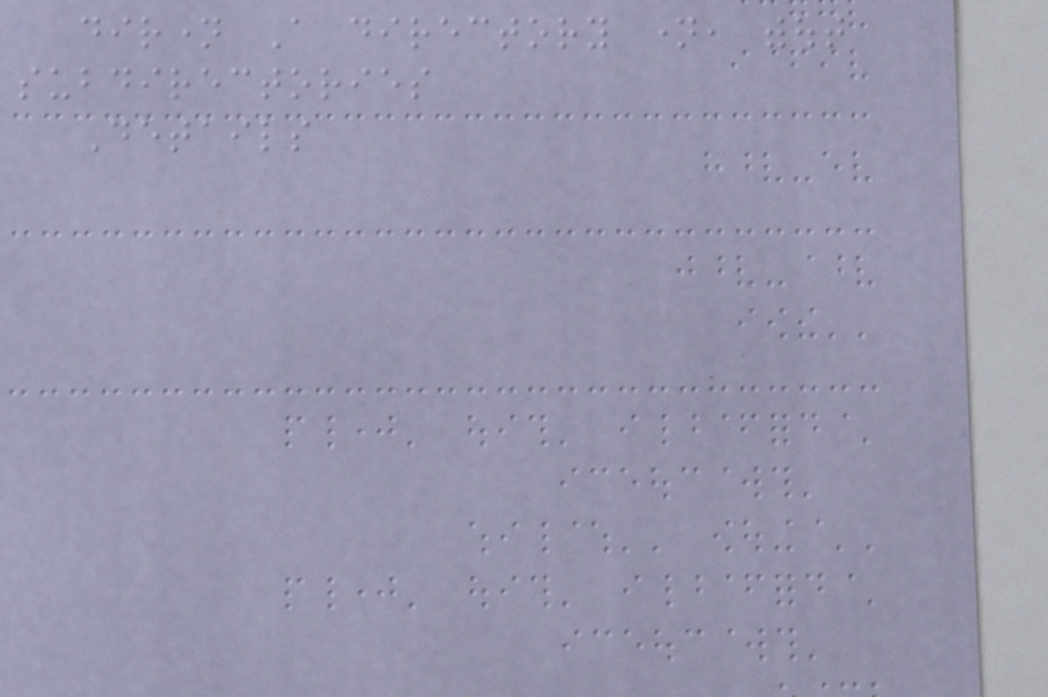dirname A directory name, without
subdirectories
Details
